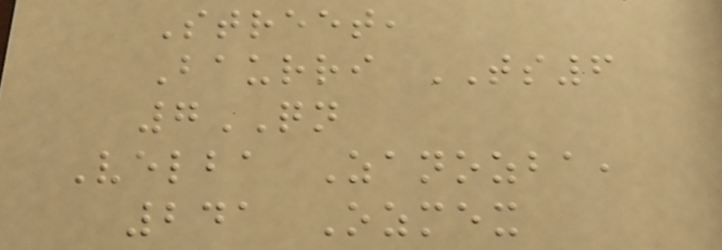Street,
Baurri TS6
7QN
Velba Zanozba,
241 Ozmex
